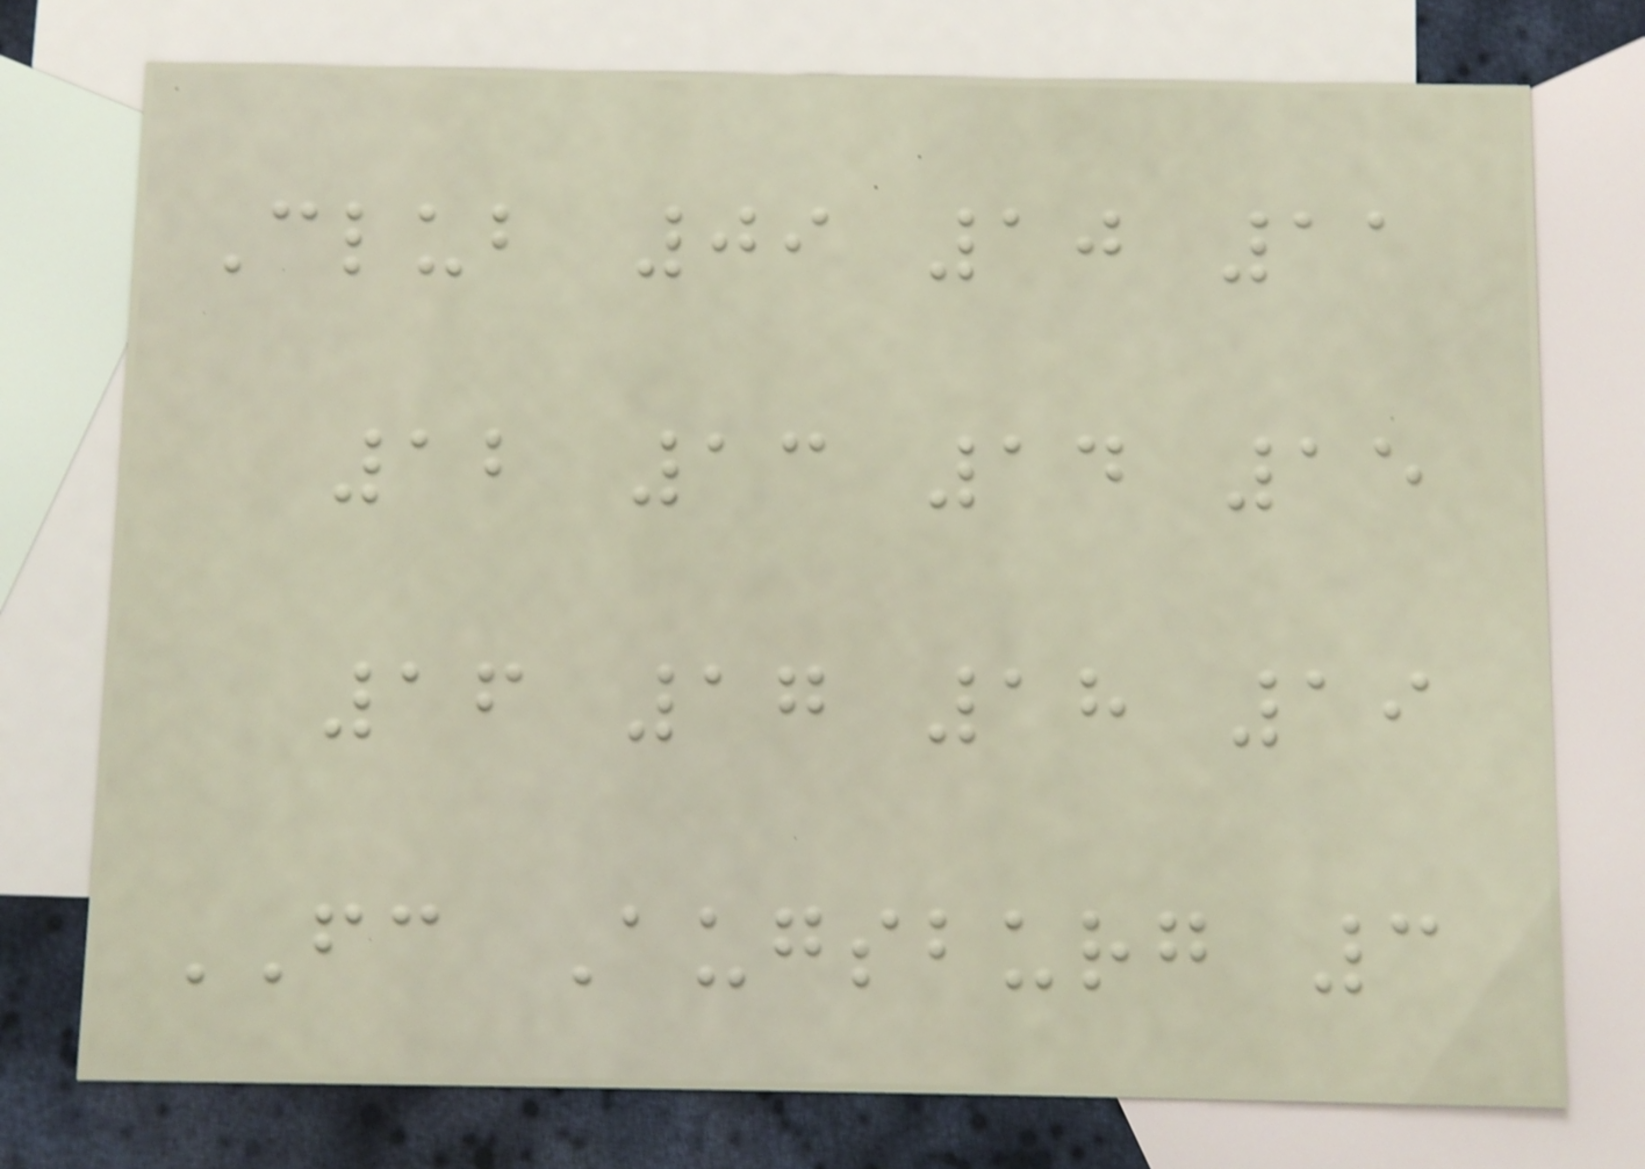Club 09 10 11
12 13 14 15
16 17 18 19
FC Augsburg 3
